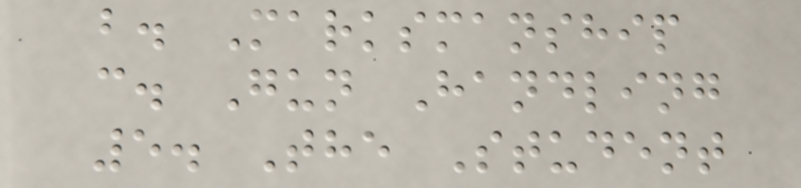b. Marksmanship
c. Gun Handling
5. The Student
